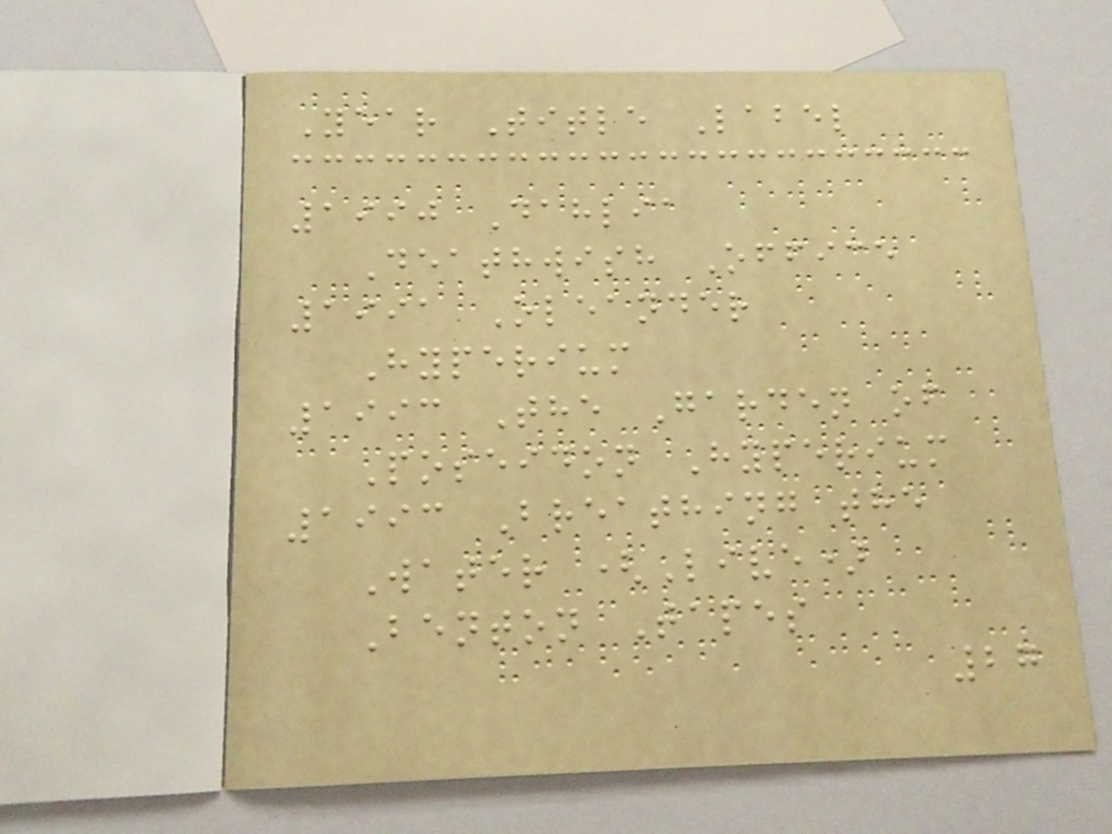Year Title Label
1990 Dahlia
Deathwish Office
1991 Oleander
Hyperium
1993 The Garden of
Poseidon Hyperium
1993 Breathing the
Water (Live)
Benton Tapes
27
